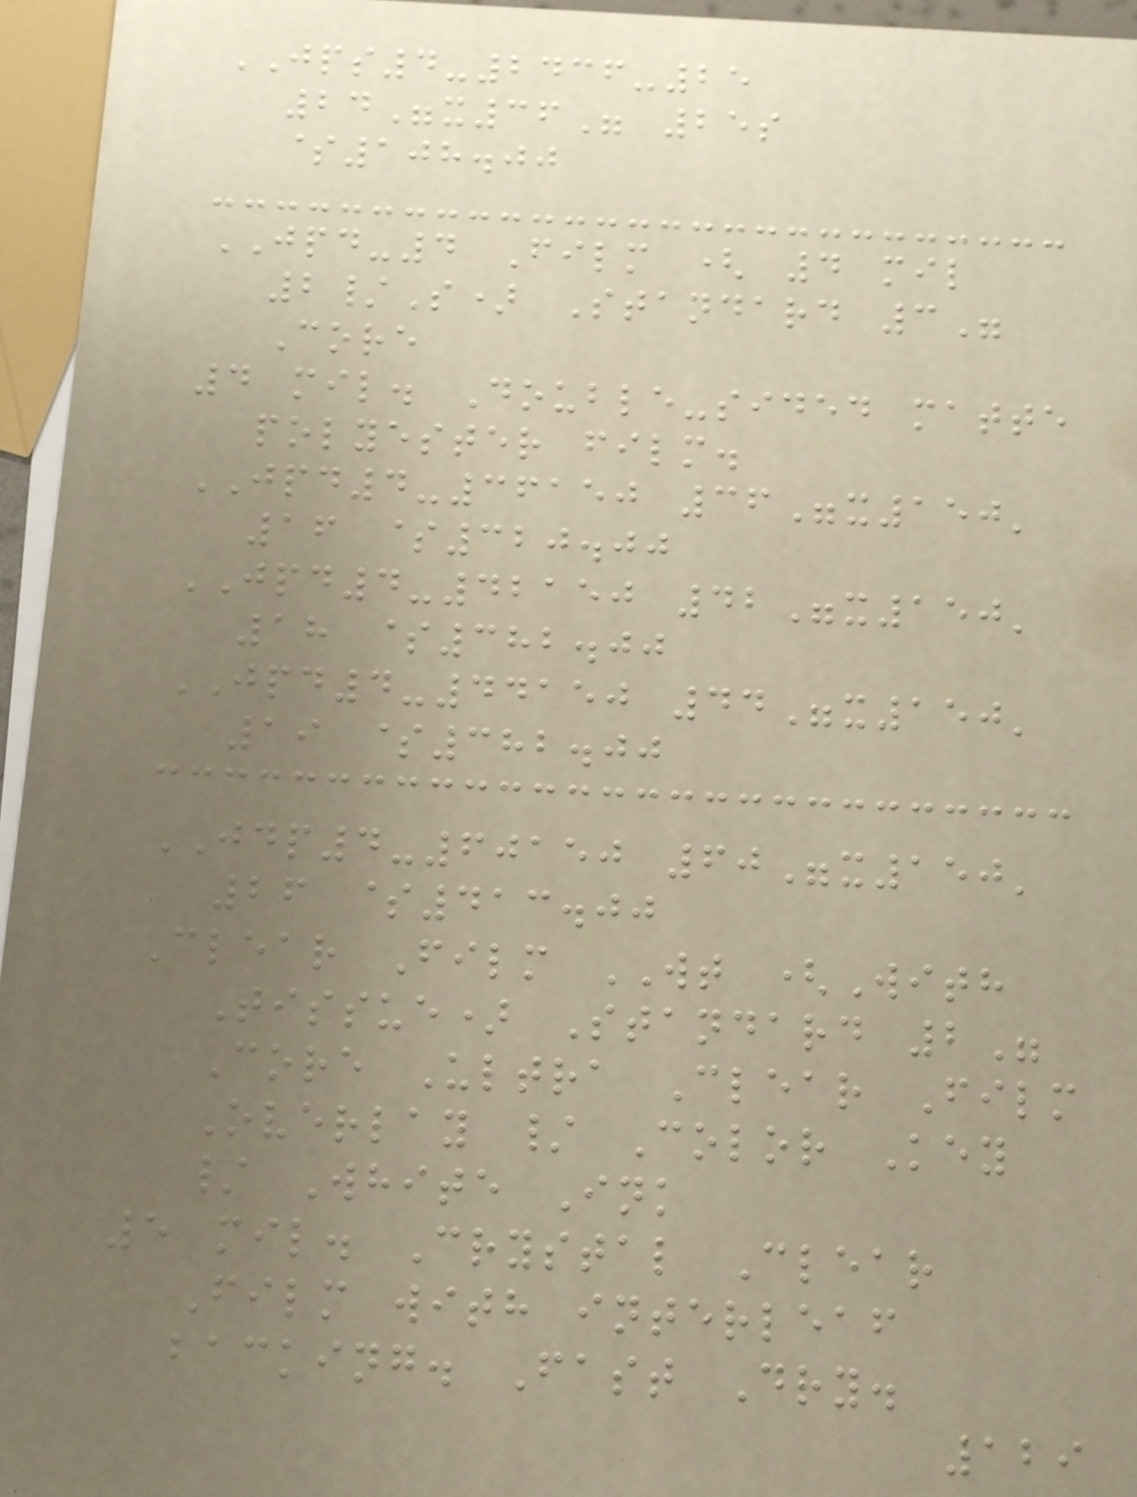JPS4-2436-25
24"x36" 25s
$108.00
JPD-4 Film ( 4 mil
2/S) Standard 3"
Core
4 mil. Double-sided matte
polyester film.
JPD4-36150 36"x150'
16 $320.00
JPD4-42150 42"x150'
18 $382.00
JPD4-44150 44"x150'
19 $382.00
JDP4-60150 60"x150'
26 $413.00
Clear Film WT (With
Tissue) Standard 2"
Core Ultra Clear Film
Overlay / Color Key
/ White Ink
5 mil. Crystal Clear
Film with interleaf
backing. Fast Dry.
129
